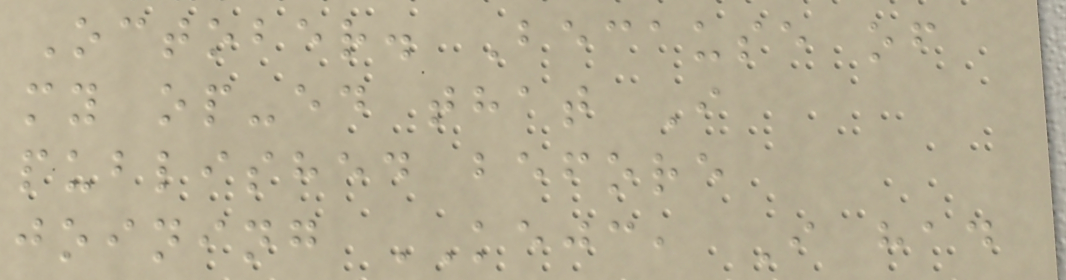October. Because of
my op-ed that I
published before
joining KEJC, I had
